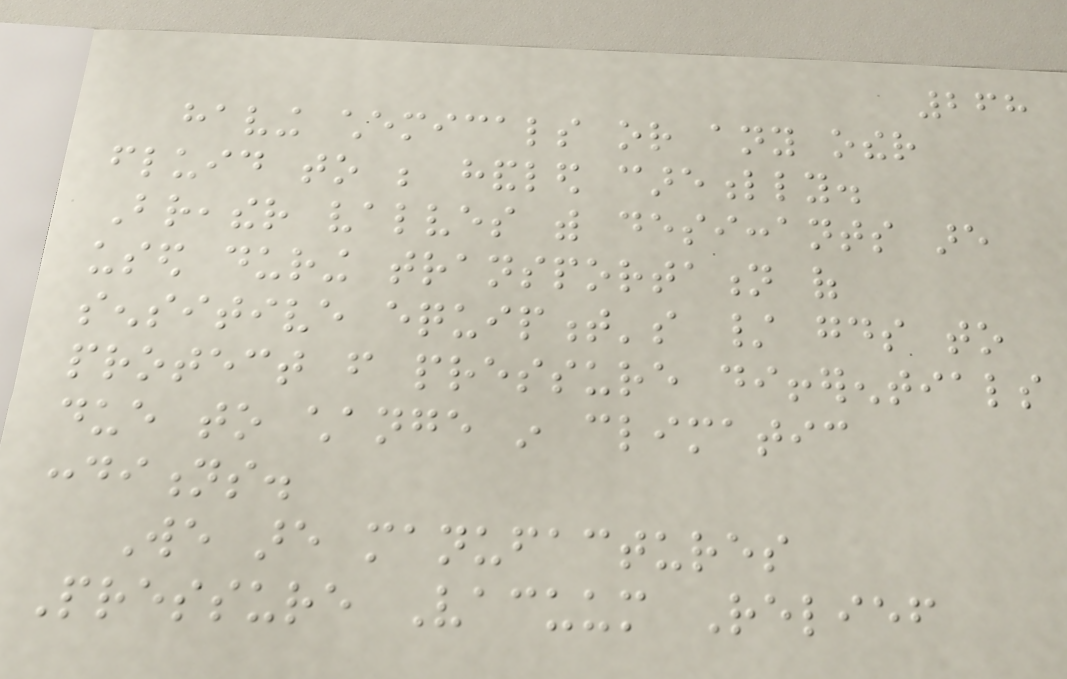268
having chemicals or any other
fluid to be handled carefully.
Breather valves with desiccants are
used during transportation of
sensitive equipment's / goods to
protect from pressure differentials
due to change in climatic
conditions.
We are manufactures
Pressure Vacuum Relief
